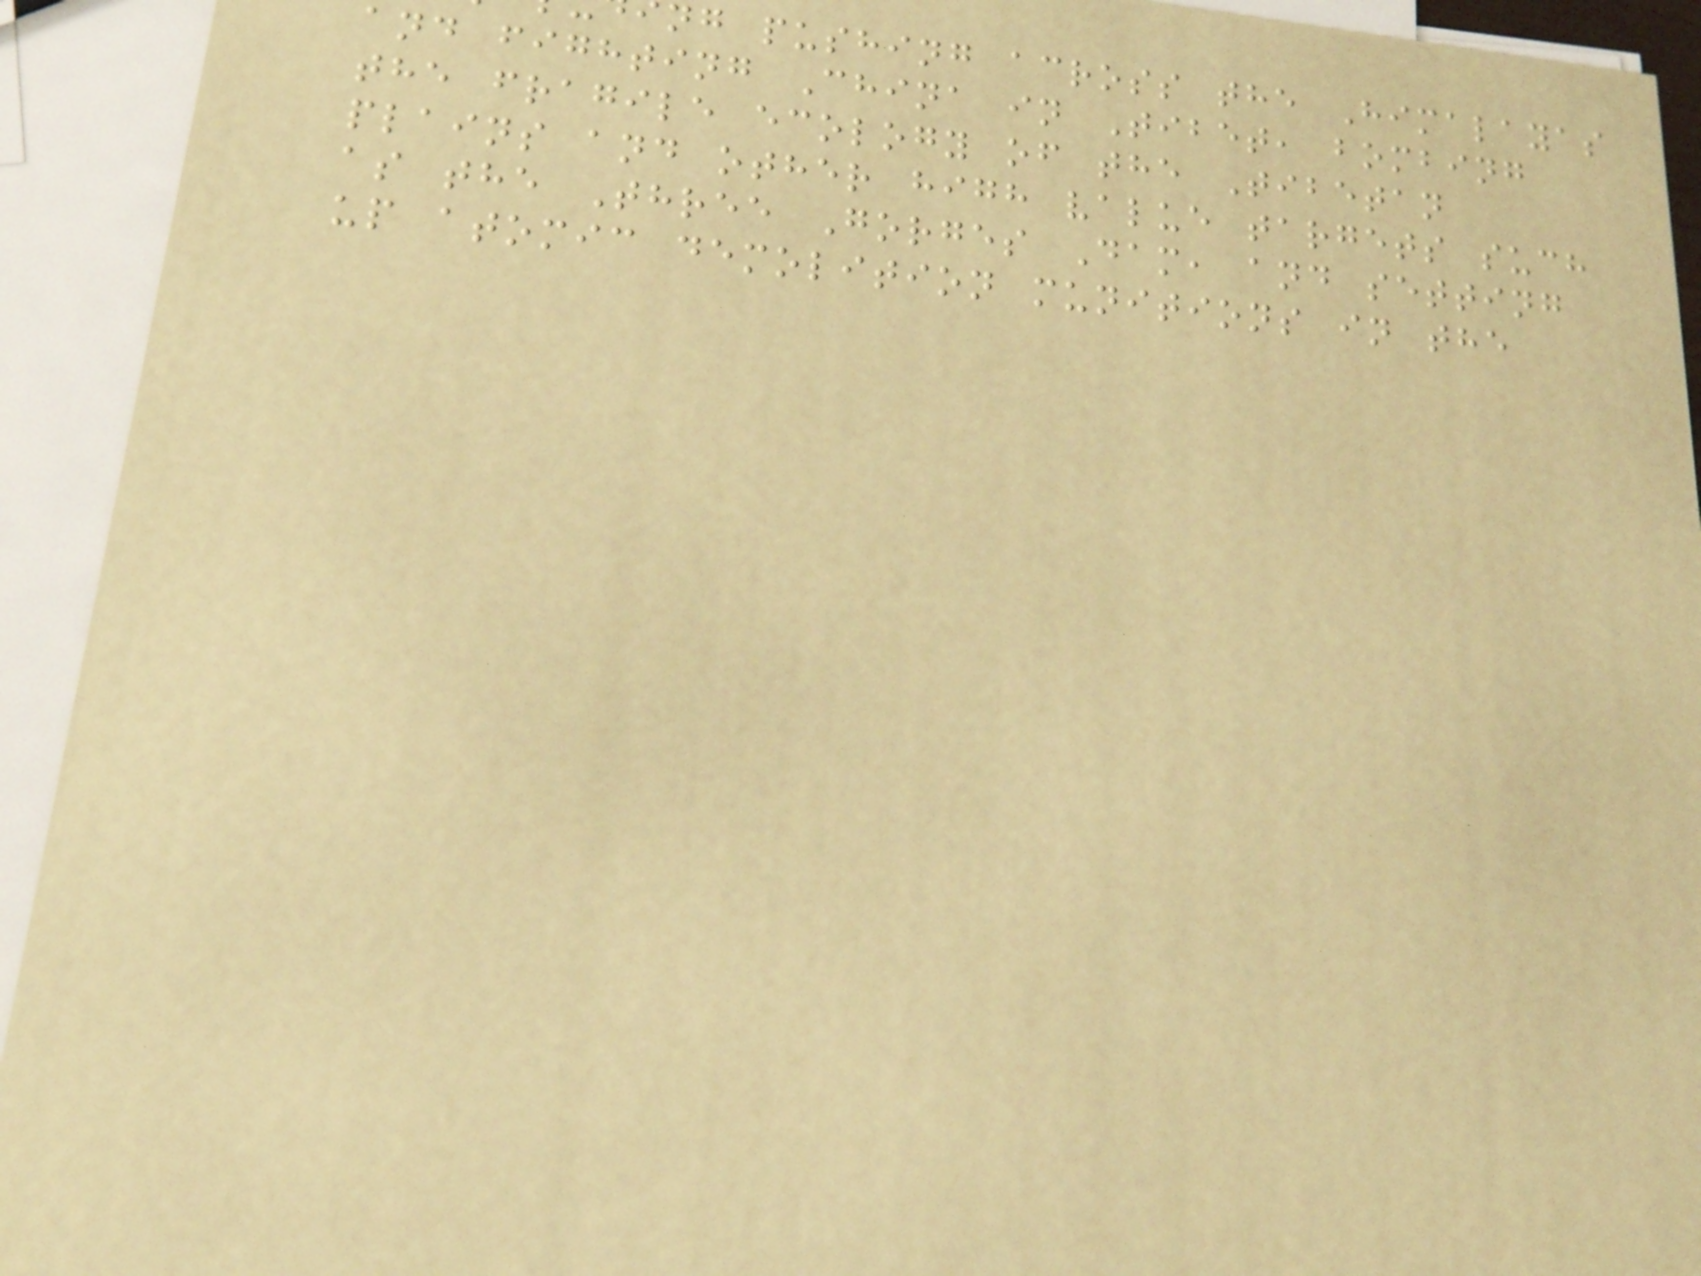ng pushing across the Himalayas
and fighting China in Tibet, bombing
the fragile ecology of the Tibetan
plains and other high value targets such
as the Three Gorges Dam, and setting
up atomic demolition munitions in the
